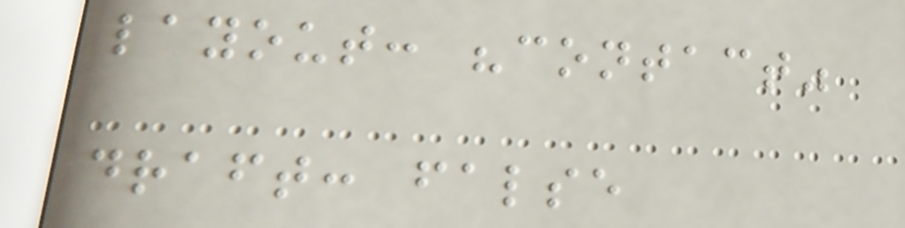layout: "contact"
draft: false
